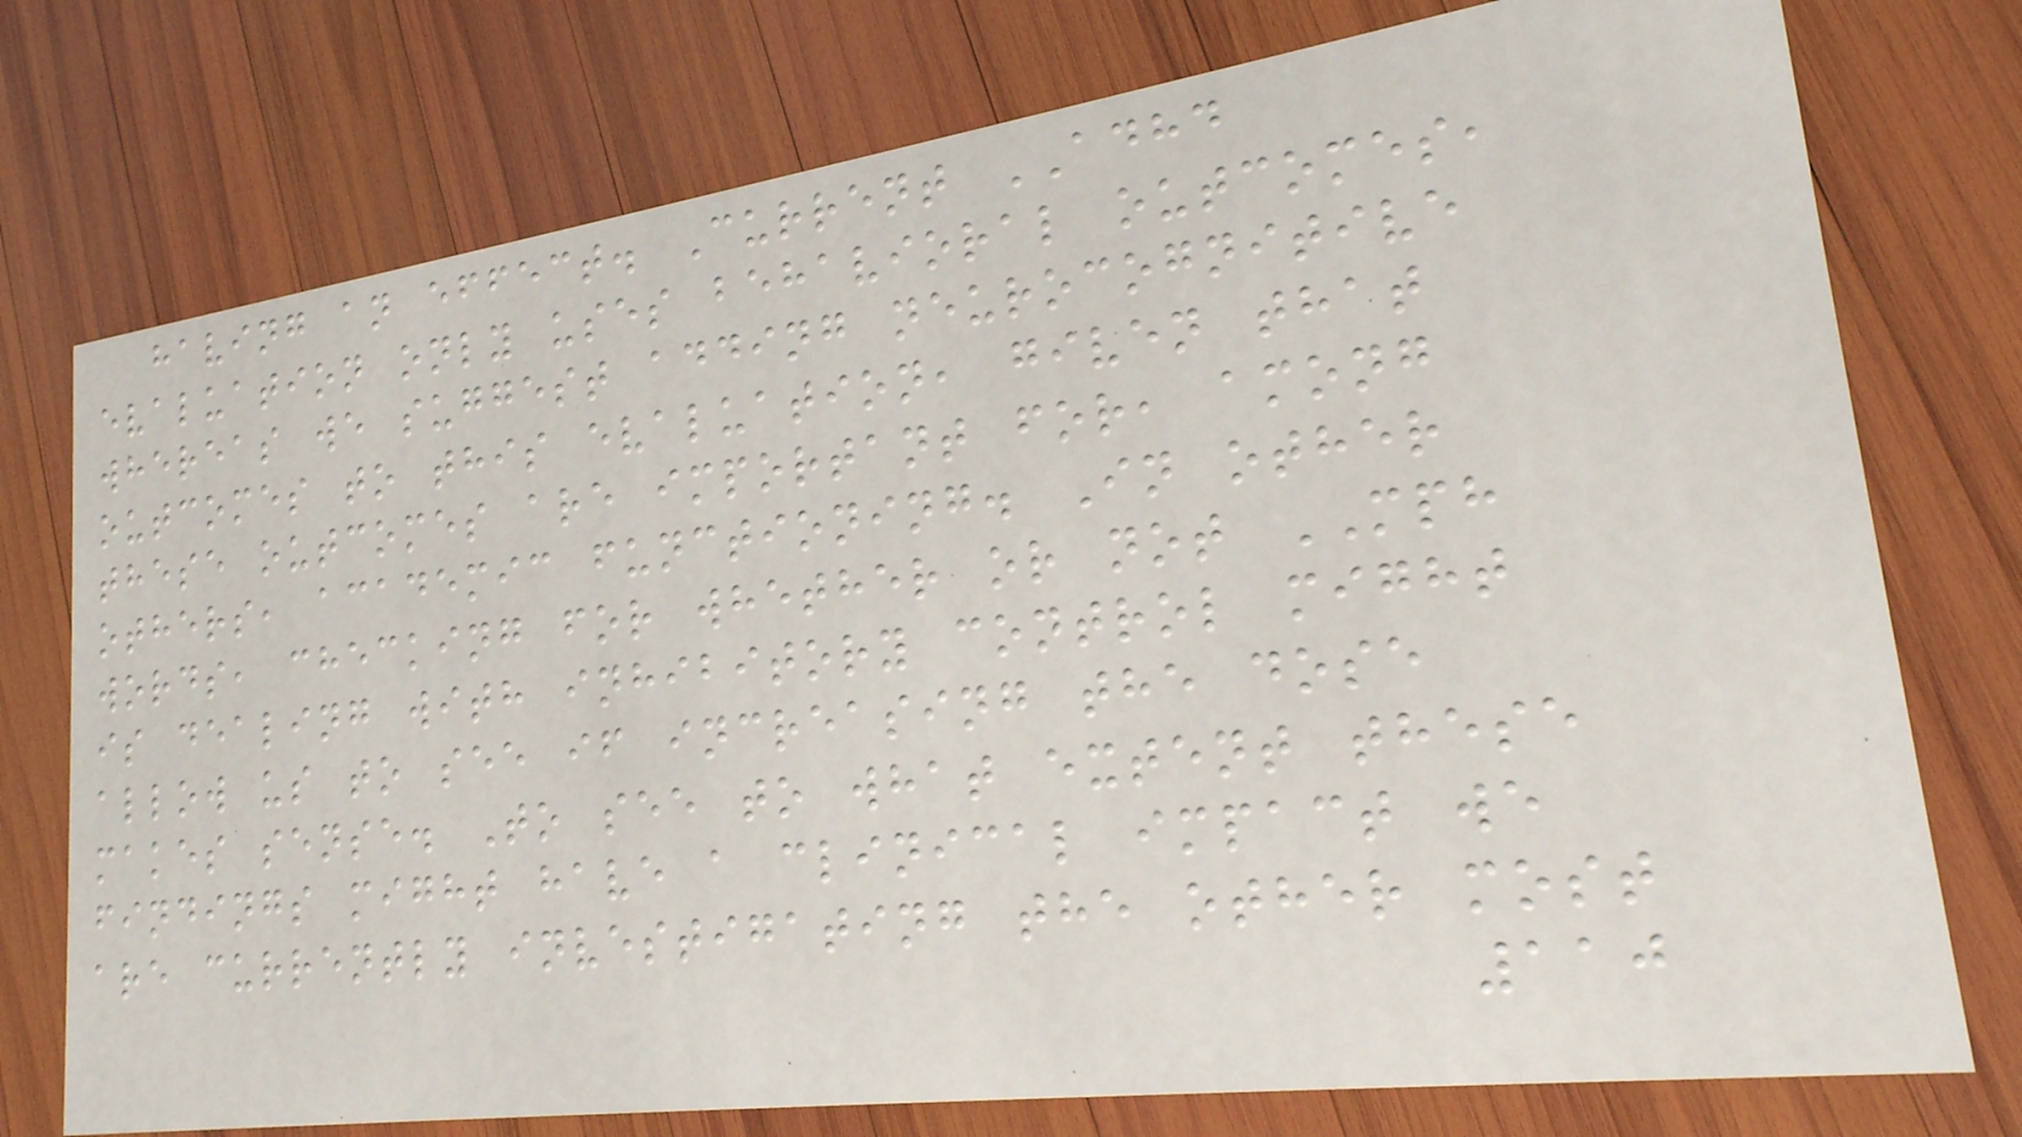having an effect. Current ADHD
evaluation only uses behavioral outcomes,
whereas we suggest adding neurocognitive
outcomes to this evaluation, given that
these outcomes are important for, among
others, academic functioning. In other
words, checking for whether or not MPH
is dealing with inhibitory control might
allow us to see if increasing the dose
makes sense. To see to what extent these
findings might have a clinical impact we
are currently investigating the other most
110
